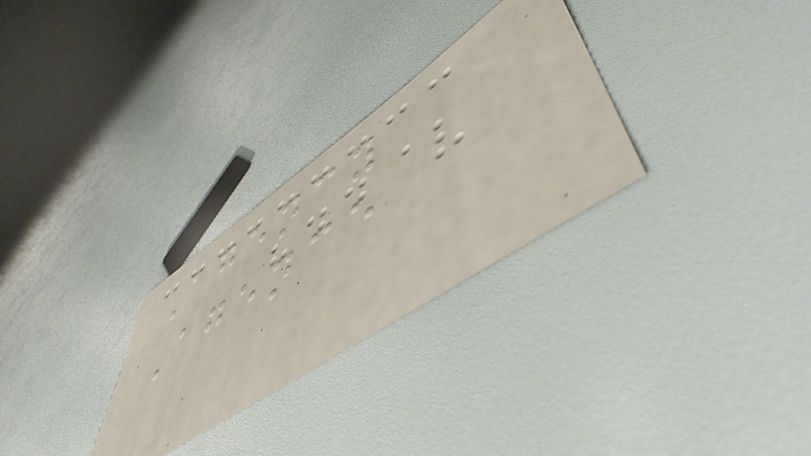Agency
Agence
